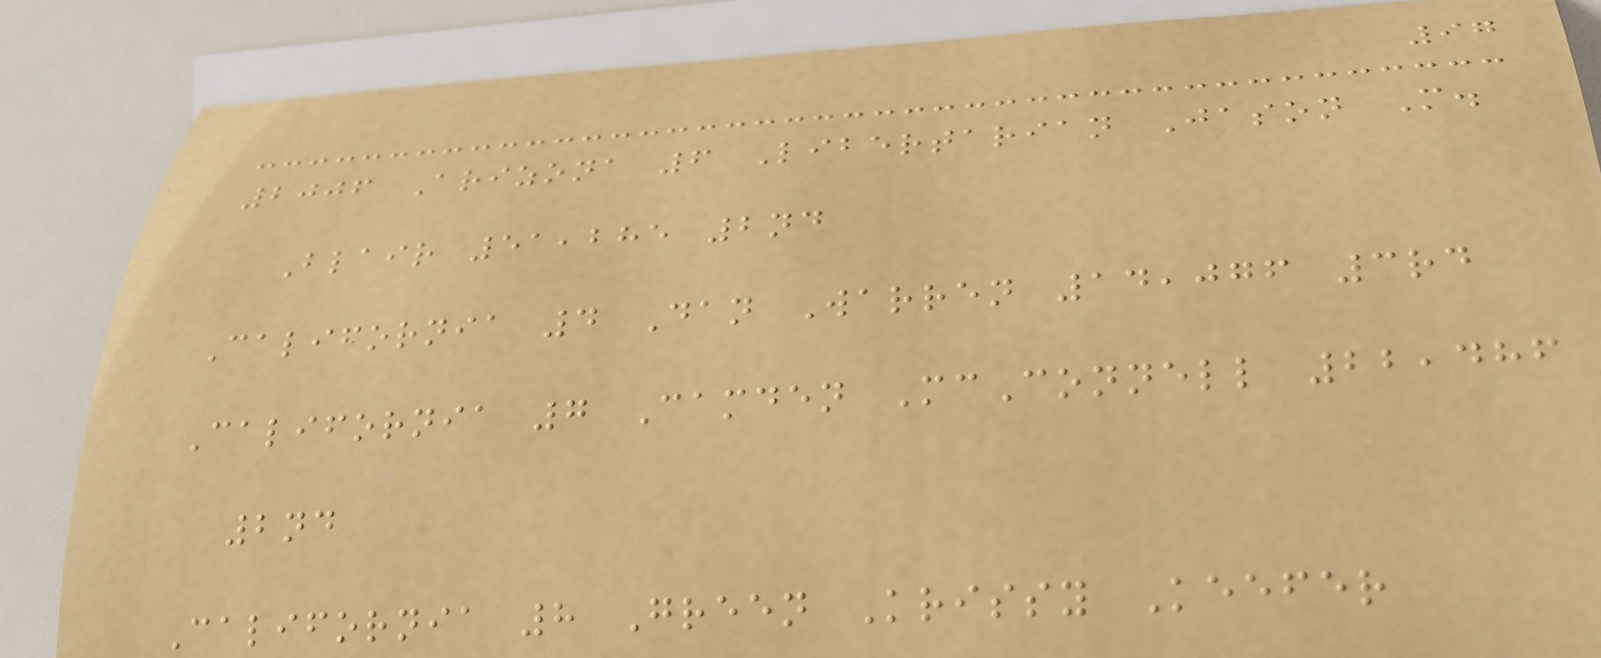97
2006 Arizona 6 Libertarian Jason M.
Blair 51,285 2nd
California 4 Dan Warren 14,076 3rd
California 7 Camden McConnell 22,486
2nd
California 8 Green Krissy Keefer
